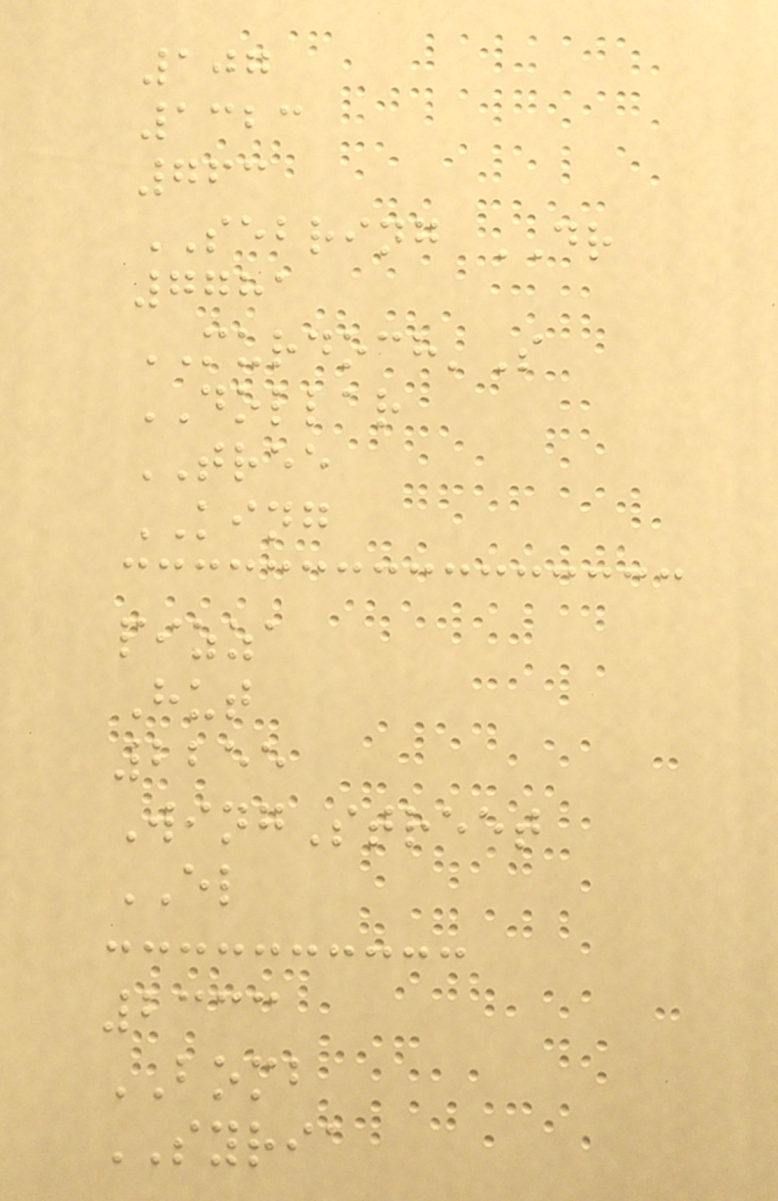107
1323
763
SEBRING DR
7781
MURDOCH'S
DOLLAR
TREE
KING
pizza
Hut
2255
WingStreet
EL
2333
BOMB
SYRIA
